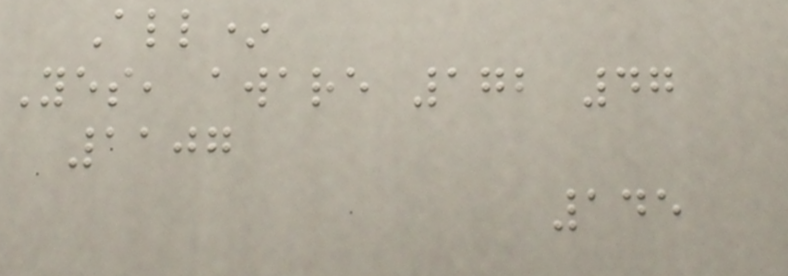All*
Yes, aware 172 47
1107
145
